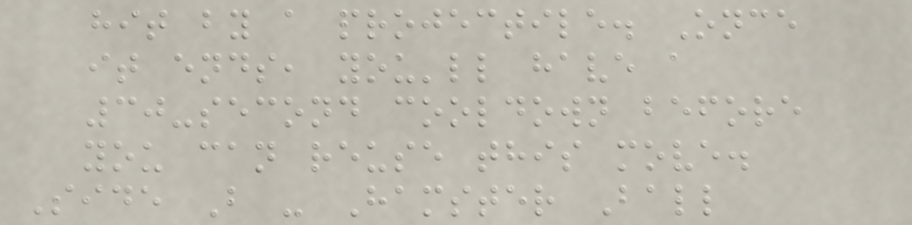hit by a projectile. Once
it ends, you'll have a
30-second cooldown before
you can reuse this move.
Side B - Hamster Ball
